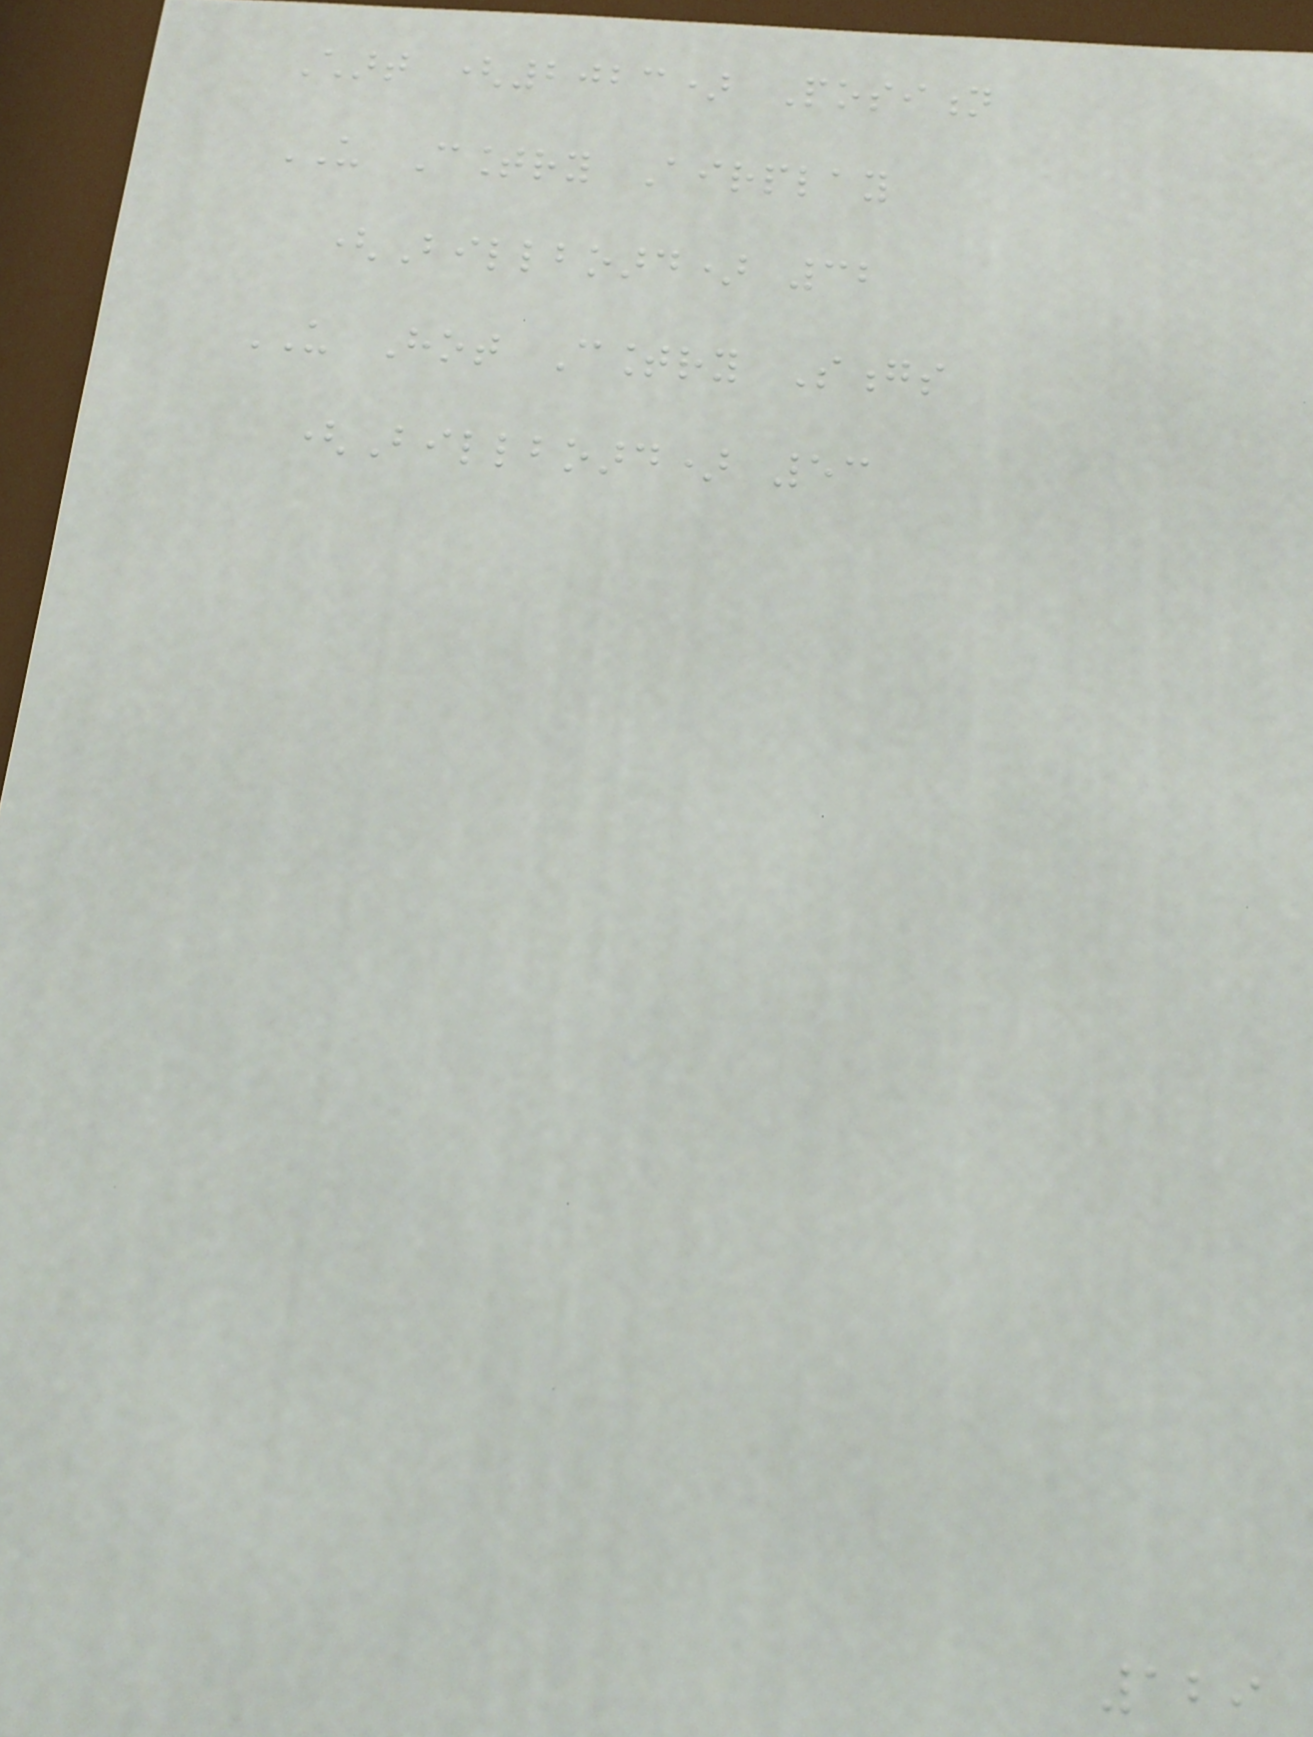Chart (2023) Position
US Country Airplay
(Billboard) 32
US Hot Country Songs
(Billboard) 53
129
